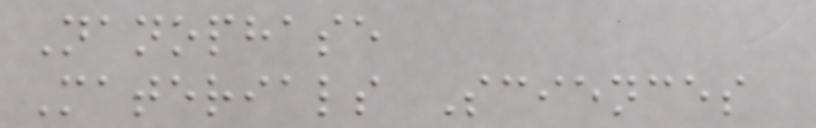Nanophase
Materials Sciences
